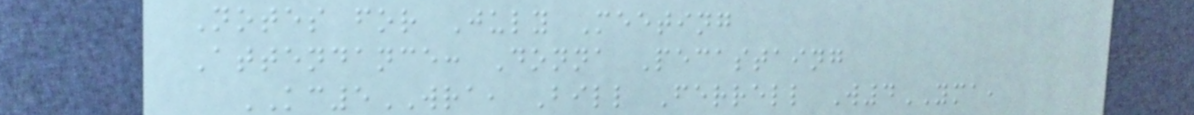Notes for July Meeting
Attendance: Donna Pecastaing
KC5WRA, Bill Ferrell W4YMA,
